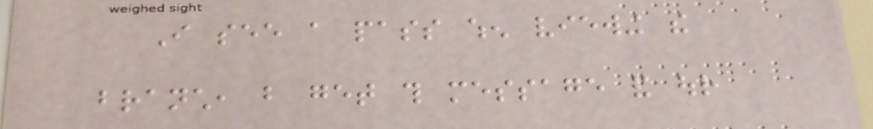I see a pass when viewing the
branch, but get this message and our
